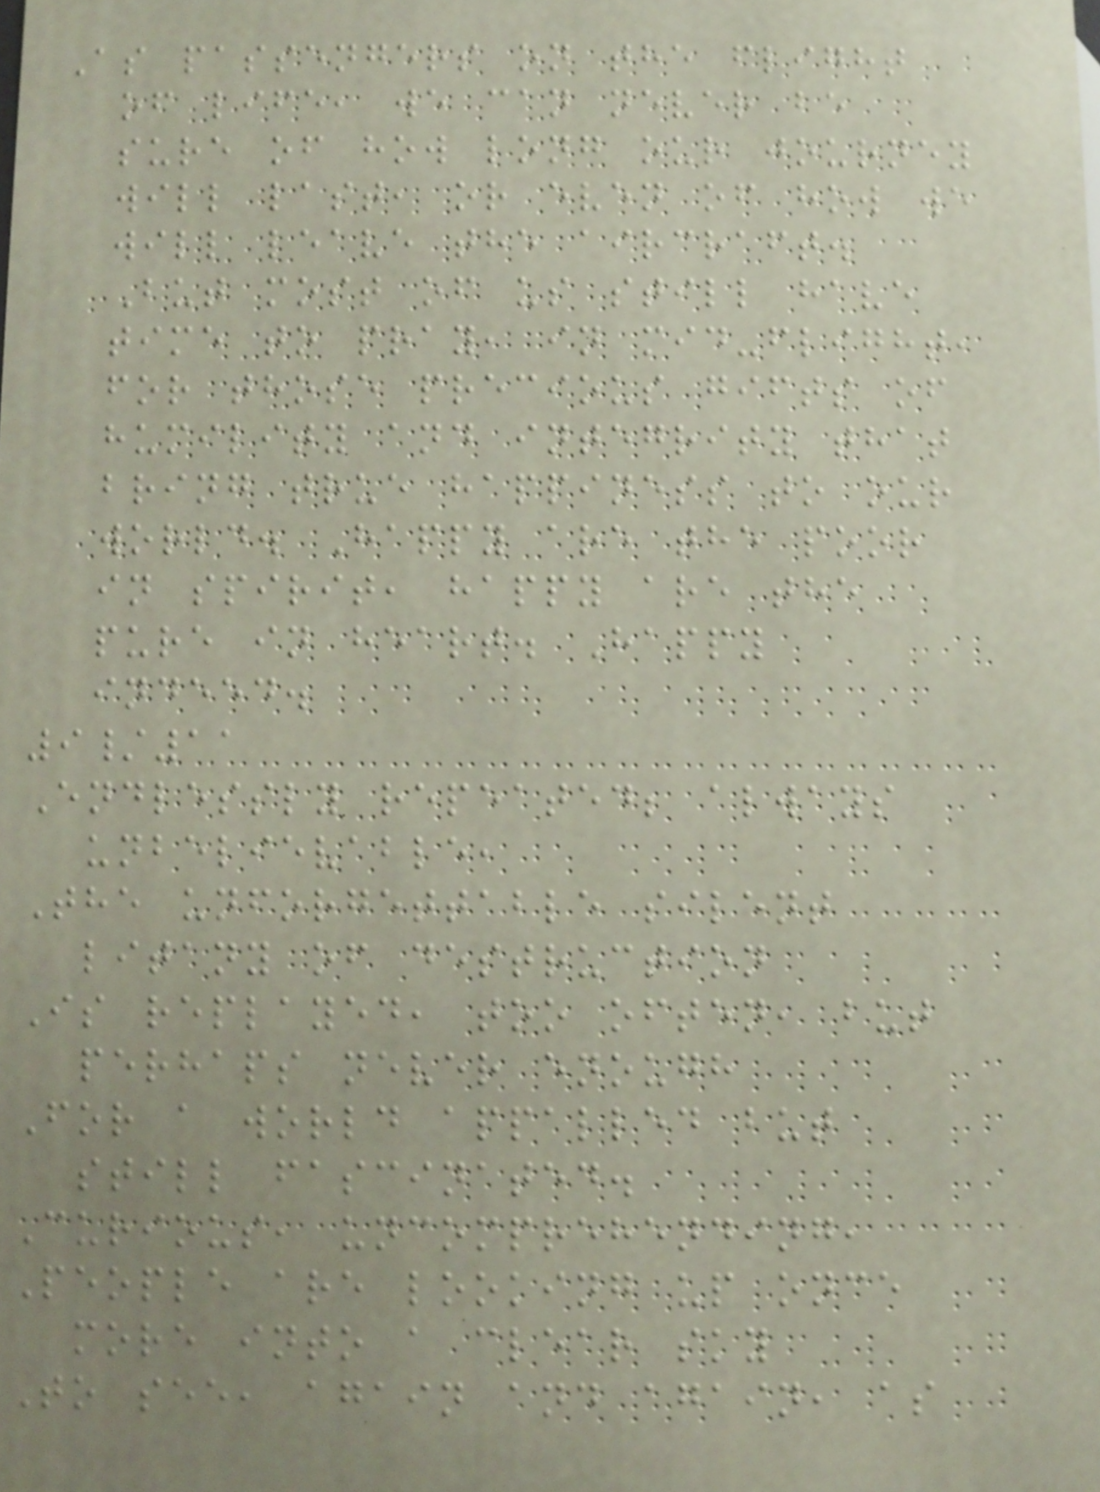As passengers on the flight
of life, we can never be
sure of how long our journey
will last, or even of how we
will leave the aircraft.
But most of us still have
time to pray, in mid-flight,
for those precious gifts of
humility and integrity that
bring true happiness to our
world. Happy are the poor
in spirit, happy are the
pure in heart. Happy
indeed.
9/11
Endlessly repeated; always
unbelievable,
The unforgettable silent
litany of destruction
Is replayed, too often, but
perhaps never enough
For a world appalled but
still fascinated.
Curious, uncomprehending,
People are looking up once
more into a clear sky
To see, again and again, as
